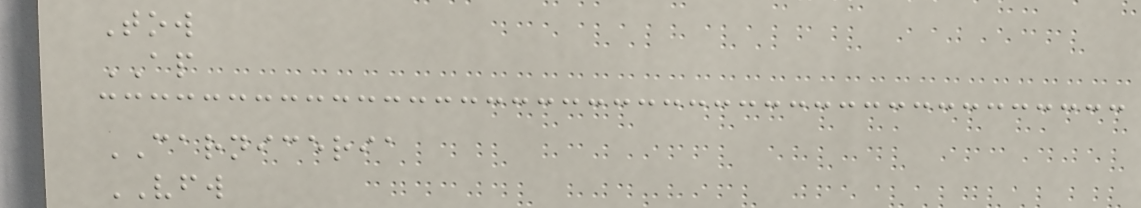Tow
AP
CARNICERIA
VFW
